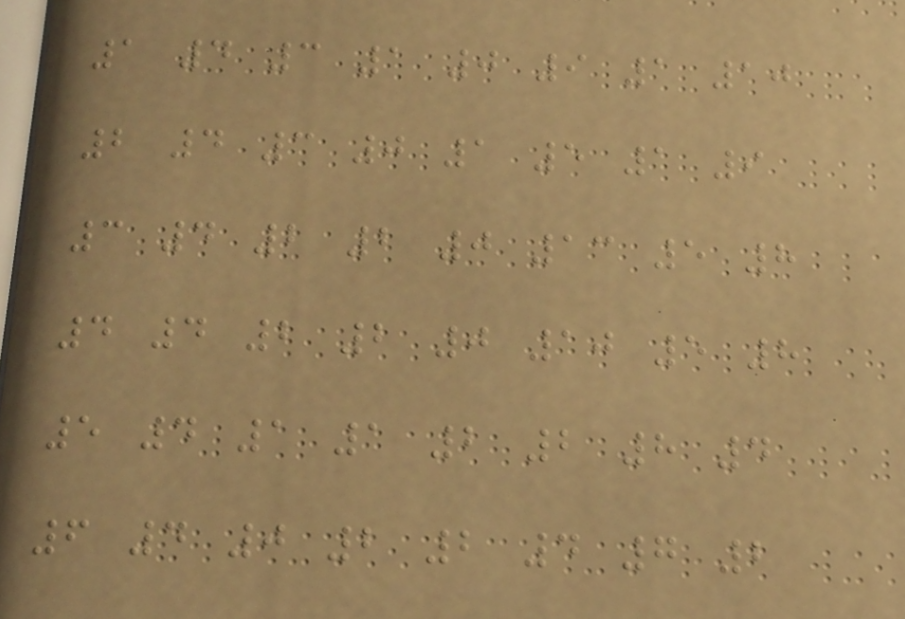1 4 3 1 0 9 1 10
2 4 3 0 1 5 1 9
3 4 2 2 0 13 5 8
4 4 2 2 0 10 5 8
5 4 1 1 2 2 8 4
6 4 0 2 2 4 7 2
